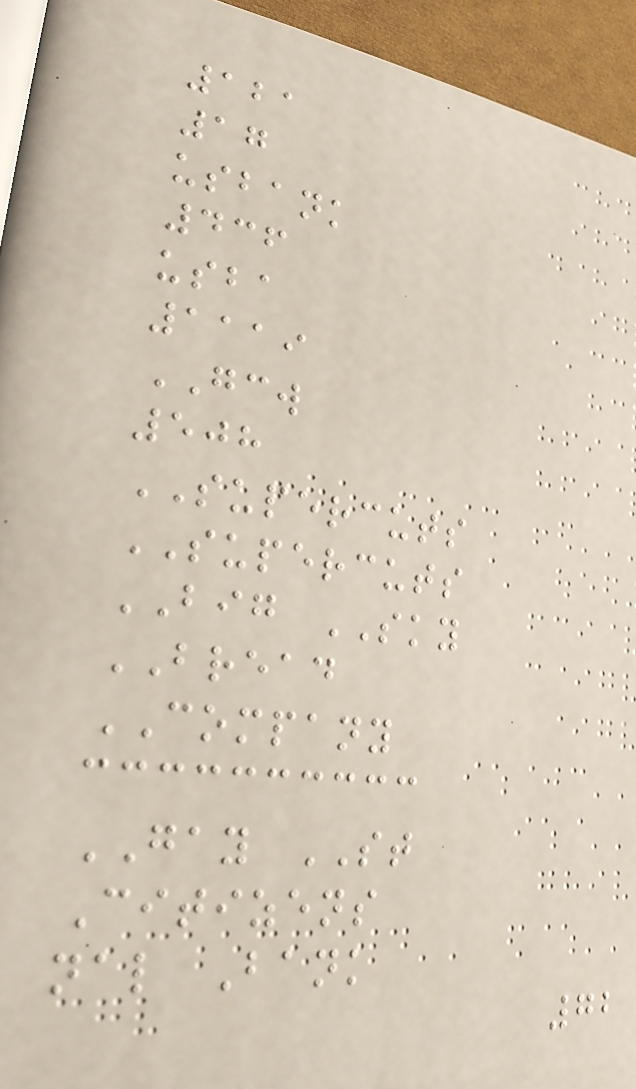121
17
usbank
436
usba
1119
GCW
508
SUPERCUTS
SUPERCUTS
BIG SKY
BREAD
COMPANY
GAY ST
Citizens
nal Bank
72
